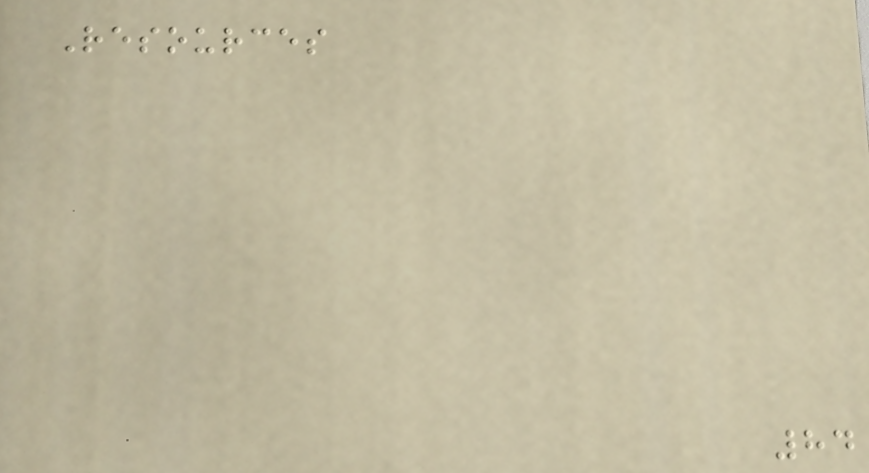Resources
84
